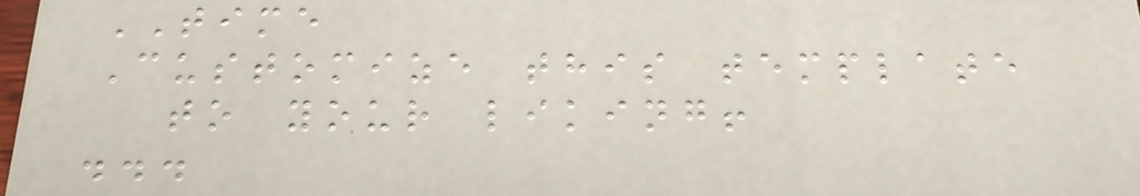TIME
Customize this template
to your liking!
...
